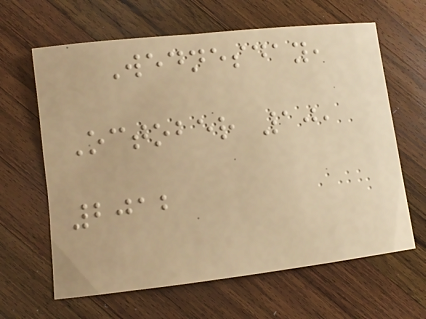Wednesday,
October 10,
2012
